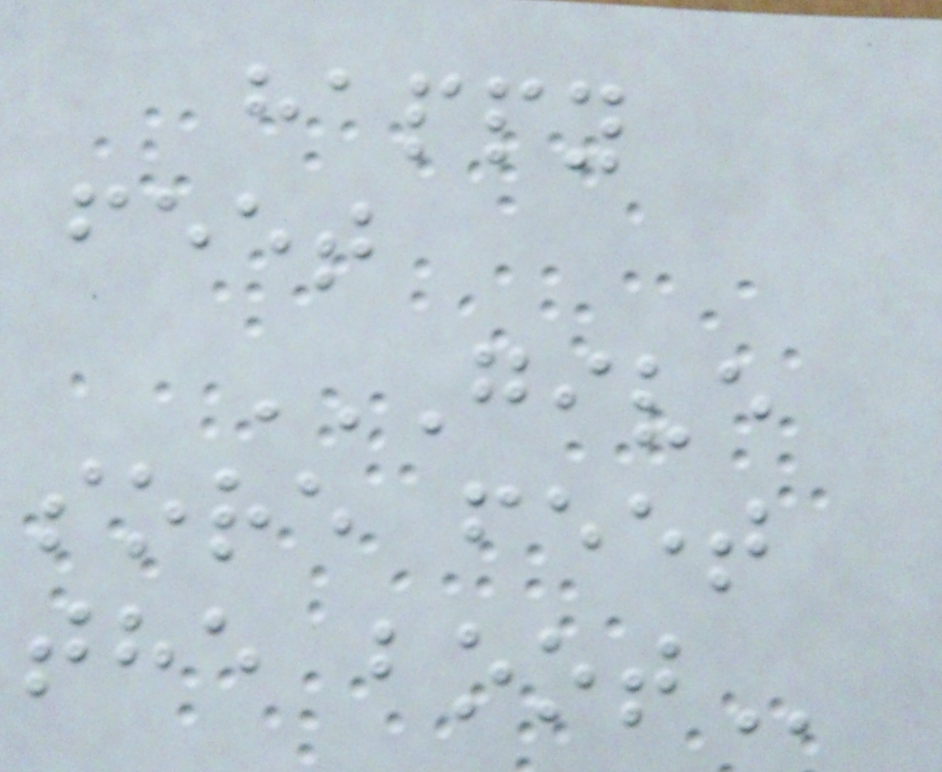happy
feet
GIVE
SORE FEET
THE BOOT
